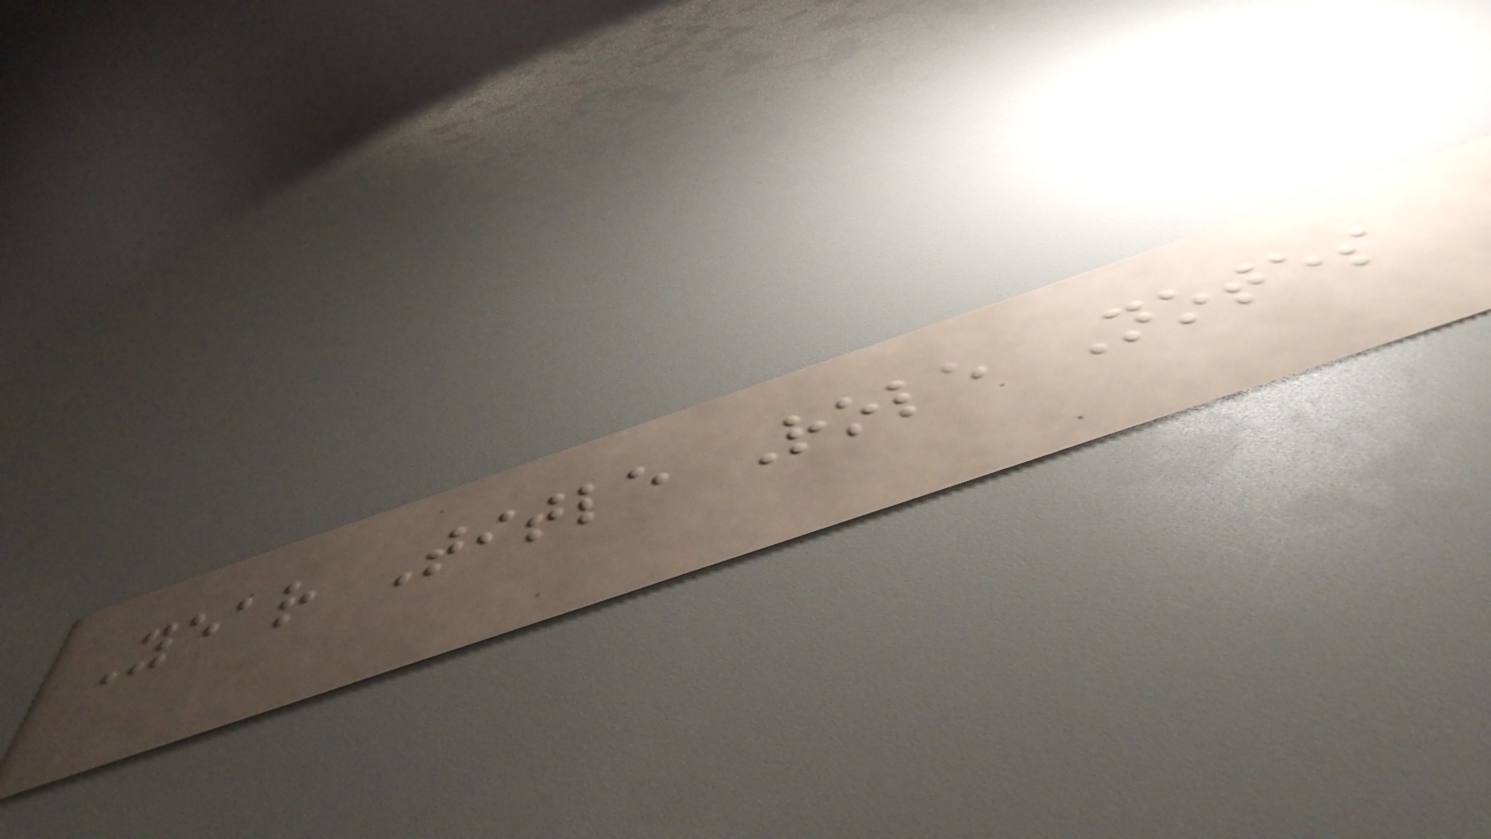Year Title Role Notes
